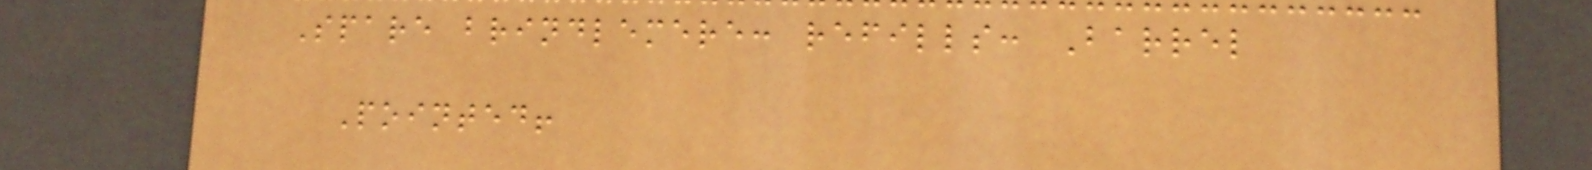Spare brindlemere: refills: Barrel
Pointed!
